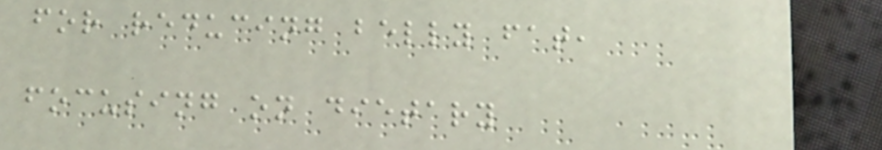for reducing belly fat,
focusing on dietary
